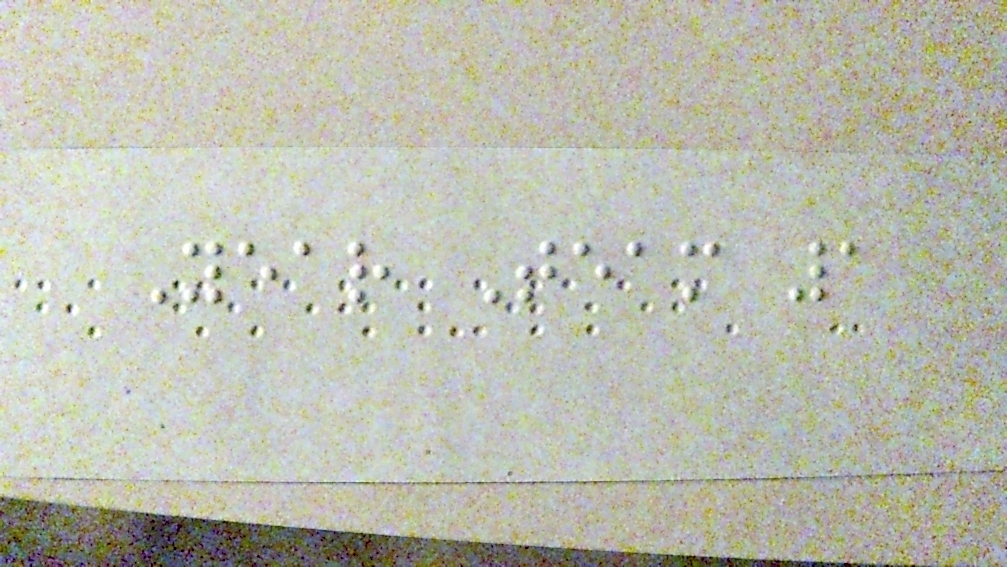Year Team 1
